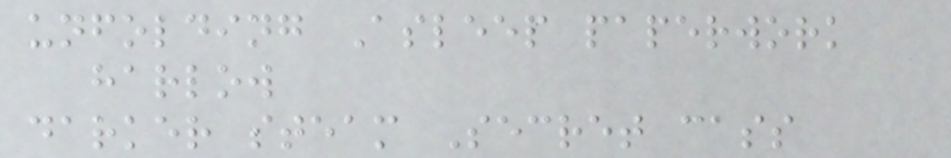unfolding Asleep paperwork
harlow
darker steam Secret cass
